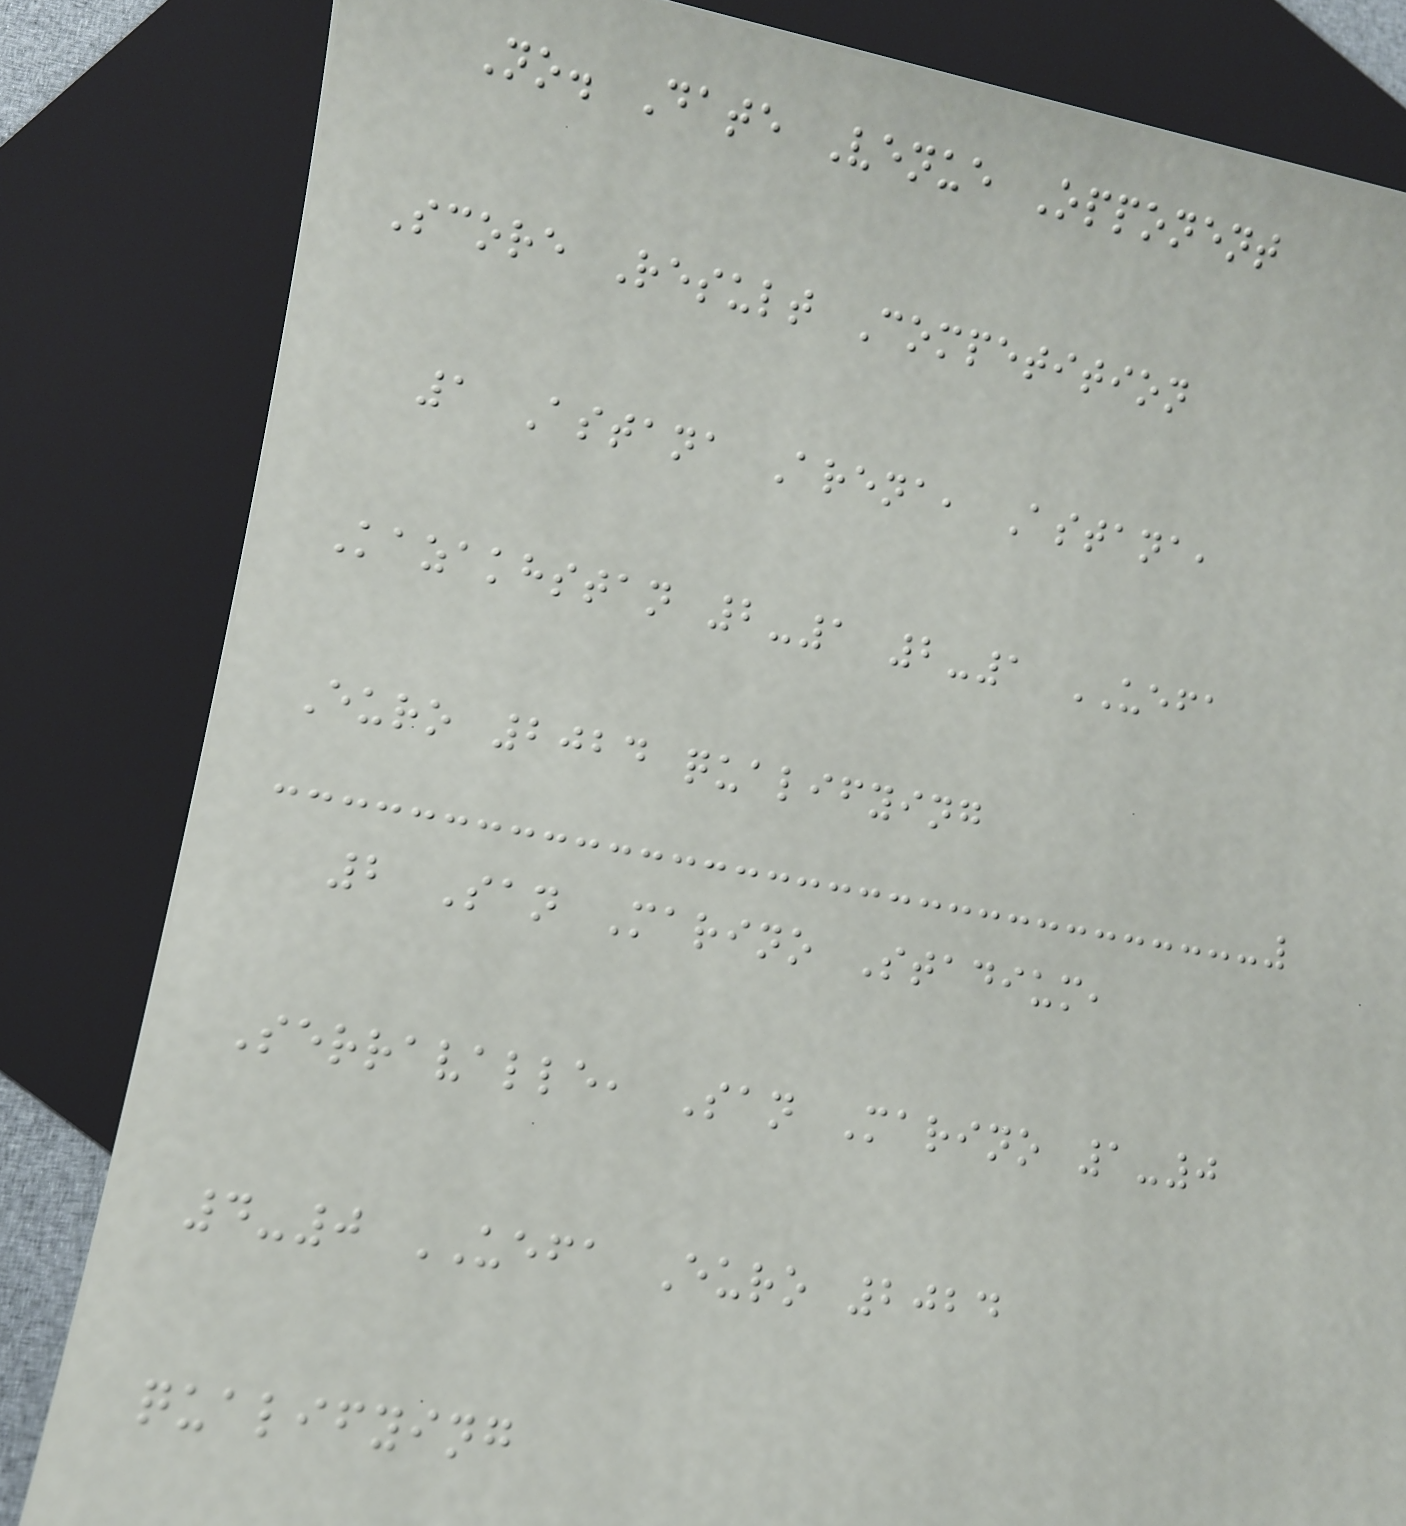No. Date Venue Opponent
Score Result Competition
1 Astana Arena, Astana,
Kazakhstan 2-1 2-1 UEFA
Euro 2024 qualifying
2 San Marino Stadium,
Serravalle, San Marino 1-0
4-0 UEFA Euro 2024
qualifying
